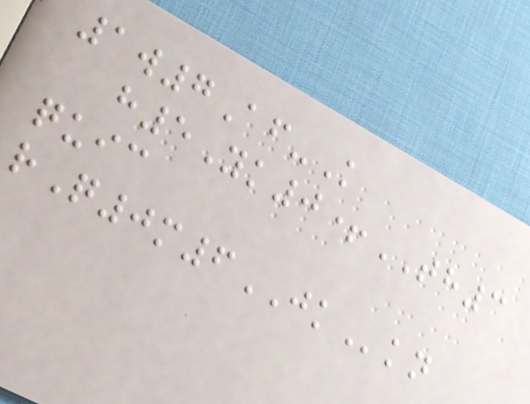1w7Af-K
h5Yk0+TH3
quic
rQ0m6JKkn
